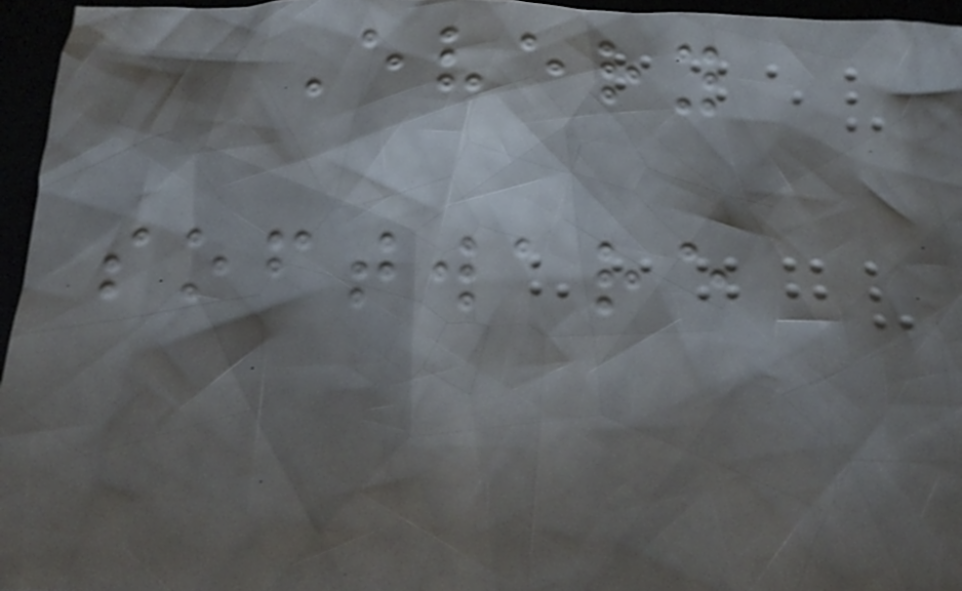Every
software
